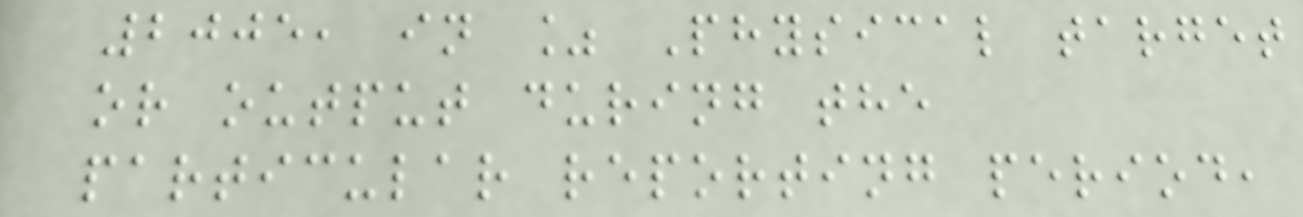2005, in % Physical target
or output during the
particular reporting period,
